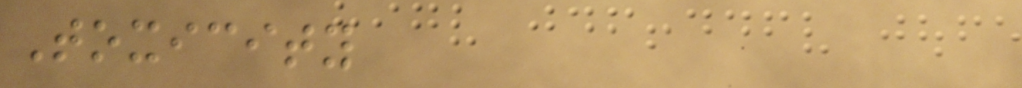Toxicity
